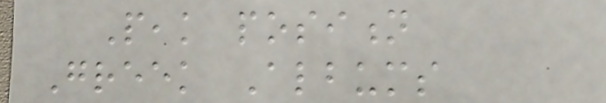Peak position
Greek Albums
